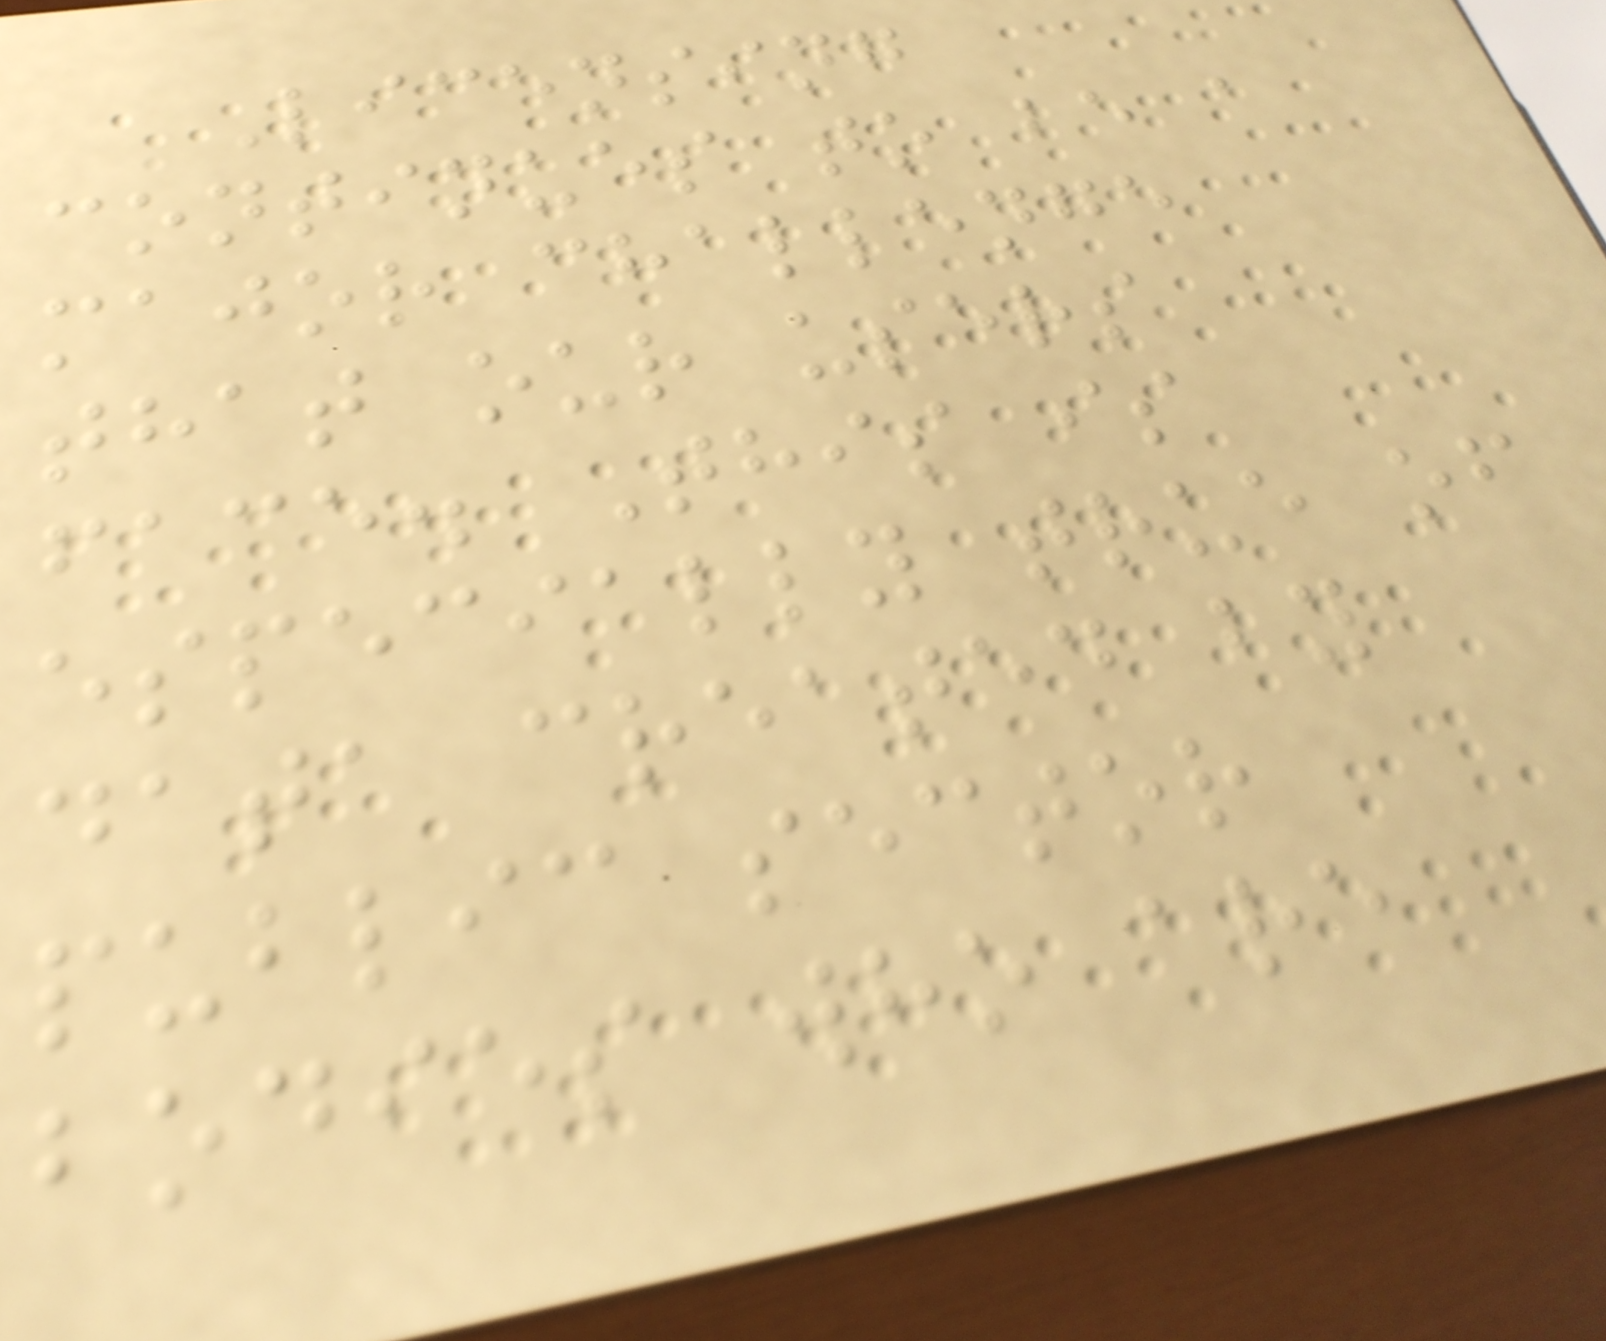Licensing
continues to be a
major challenge
that our users
face. This is
especially true of
data created by
public sector
bodies who are
